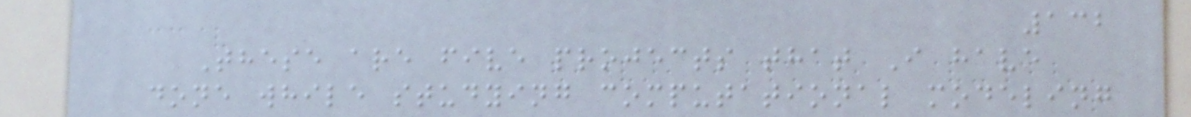132
These are five projects that I have
done while studying computational modeling
